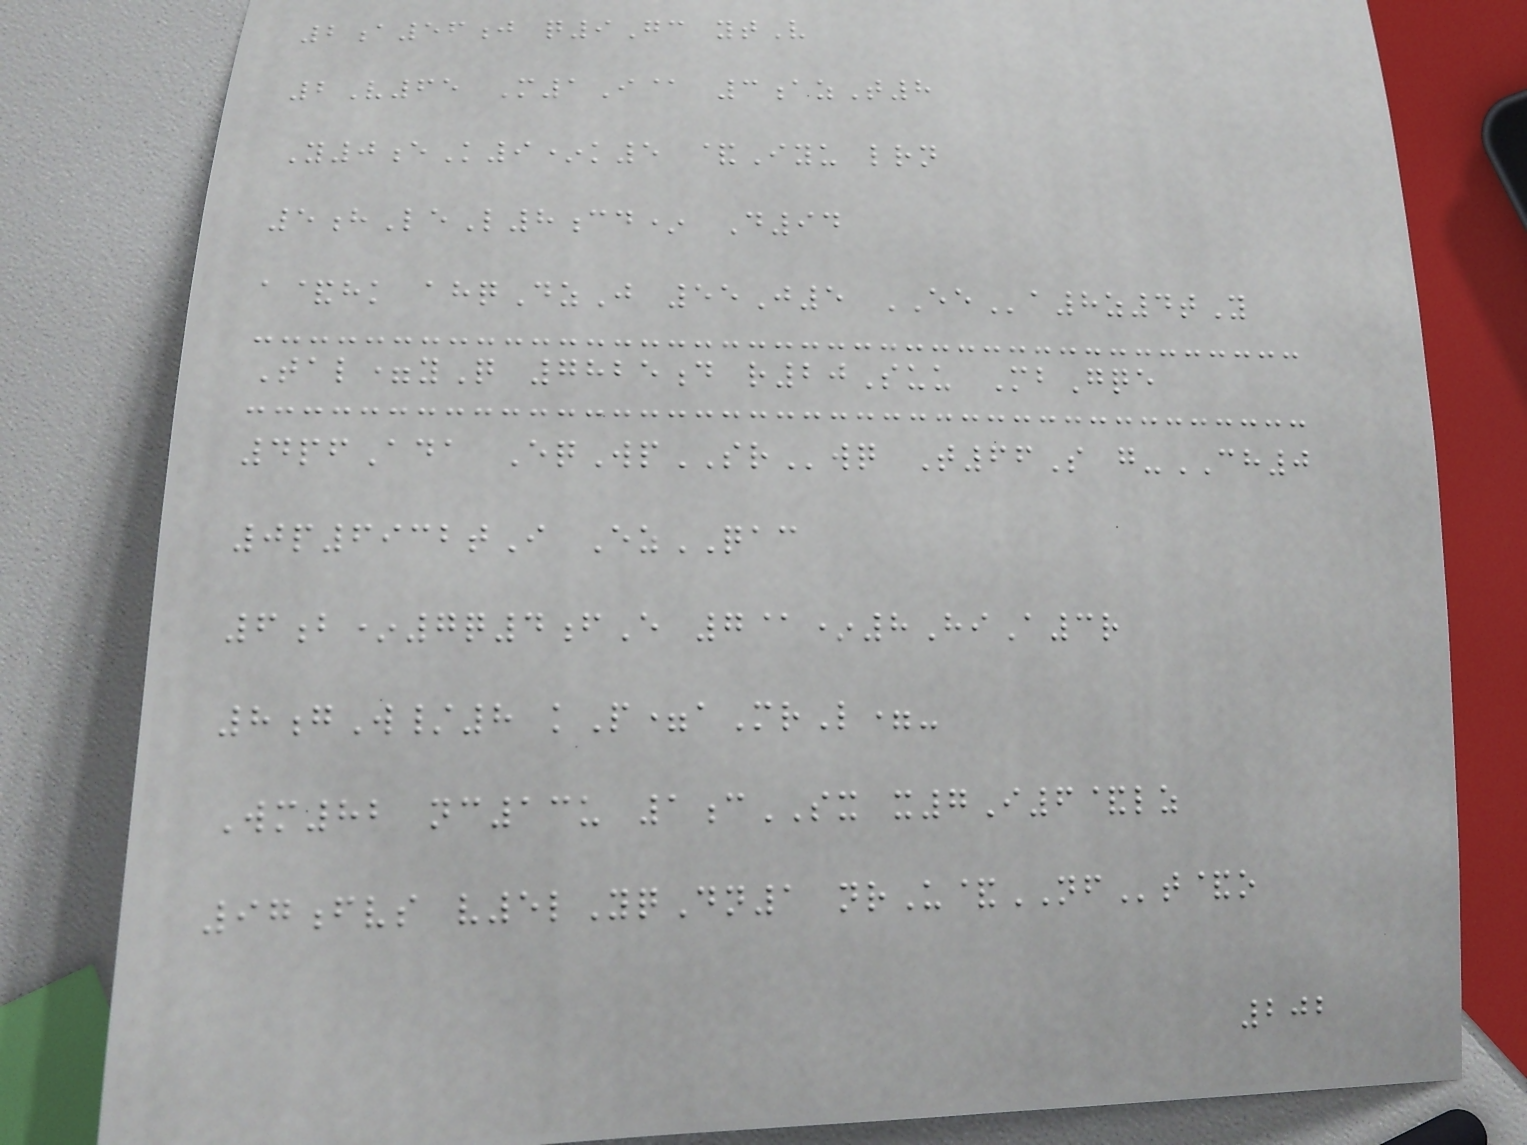2a56j q9Gc ytV
2V65 M1I@ 3azT8
Y0eK9*k5 &Iyu lrn
5hLeL8cd* D94
a&hk ahqDzJ 55J5 EEa8z4tY
Tal=yQ 7825d r20Suu MbGqe
4pfAda EqWpSRwq T66S g-CH0
0p6932tI EzQAC
6b*7q4fE 7@*8HiA3r
8gW/8 kP=aMrL=-
Wm82 nc13u 1cSX x7I6&lz
97fvs v5lYqDn1 nrU&NFt&o
202
